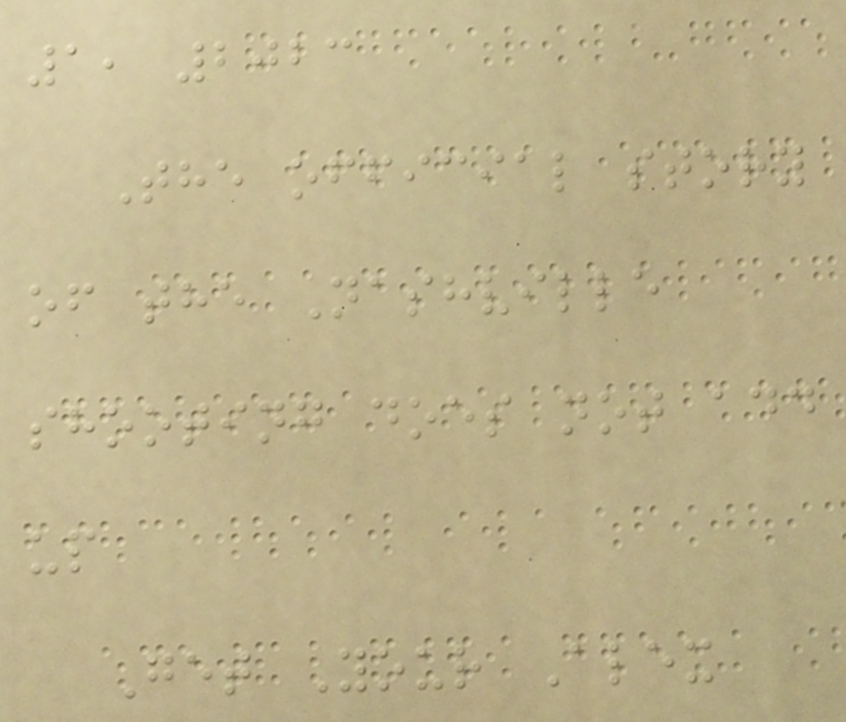1, 2023
The official story
of the Nashville
shooting does not add
up
Get Your Alex
